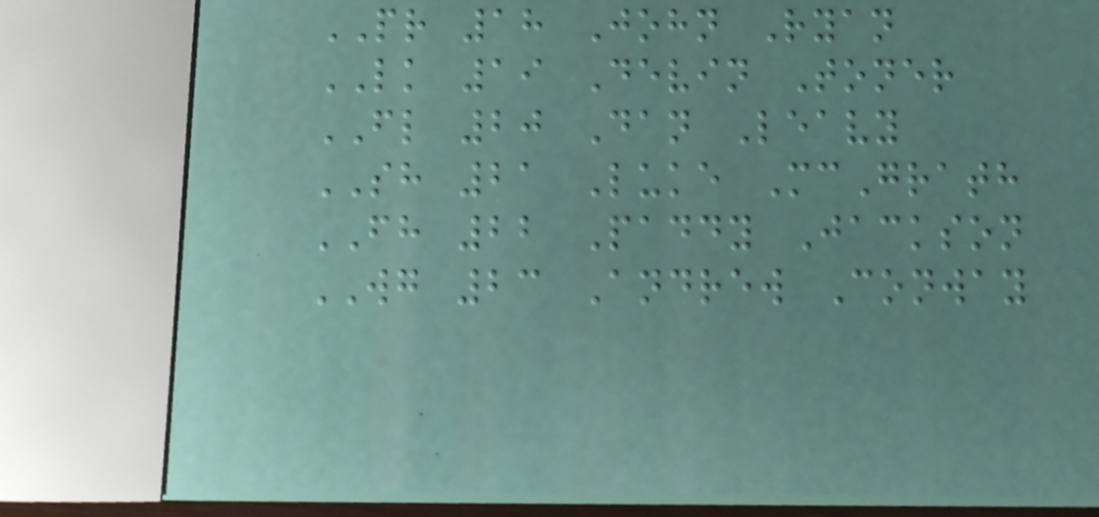PR 18 John Ryan
LK 19 Devin Toner
FL 20 Dan Leavy
SH 21 Luke McGrath
FH 22 Paddy Jackson
WG 23 Andrew Conway
